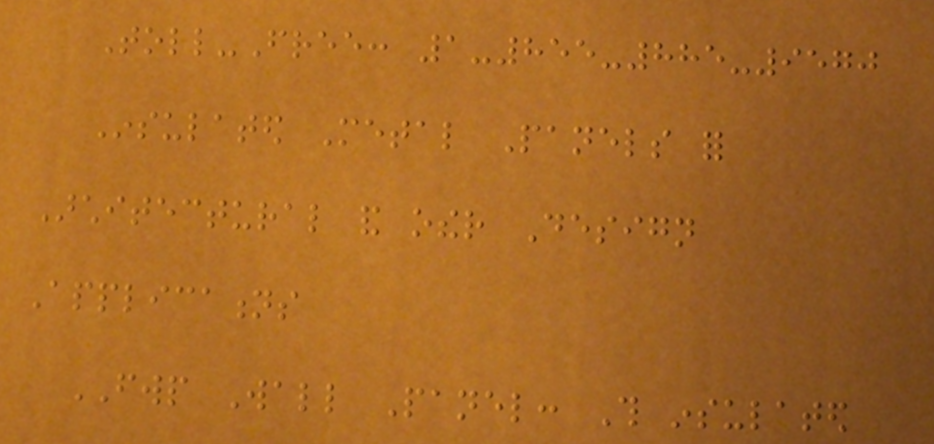Toll-Free: 1-855-885-9570
Insulated Metal Panels for
Architectural and other Design
Applications
FWP Wall Panel: This insulated
